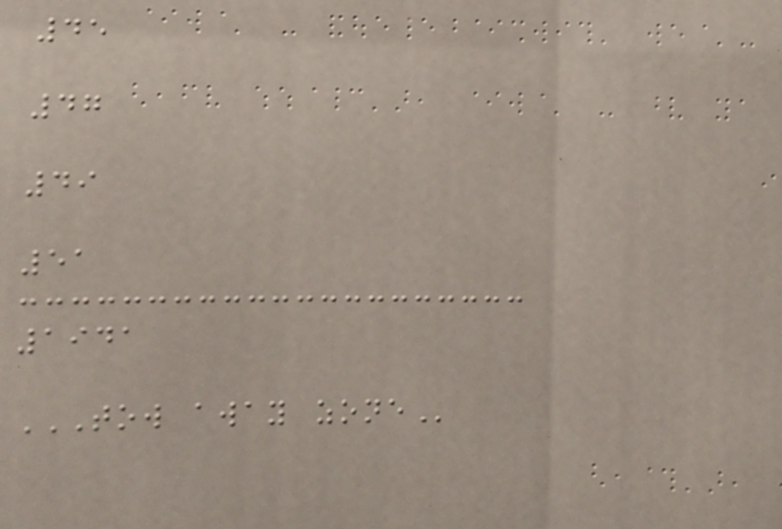45
47
49
51
1941
TOW AWAY ZONE
